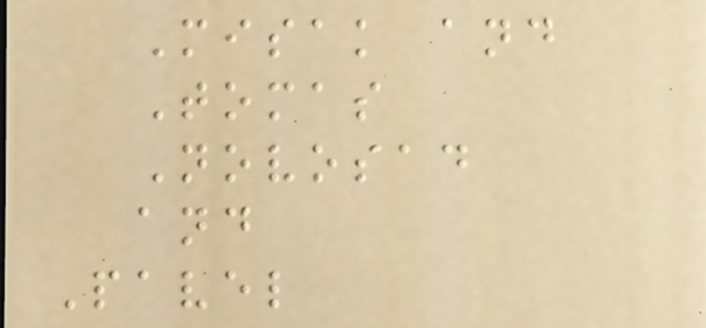Misak and
Tomas
Novosad
and
Pavel
